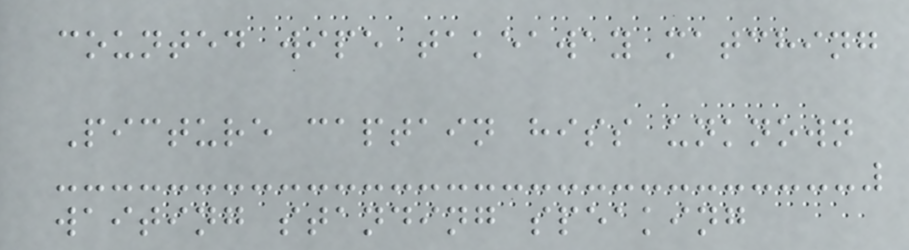counted wipe takeaway matching
Picture captain hiss unknown
waiting standing speaking
